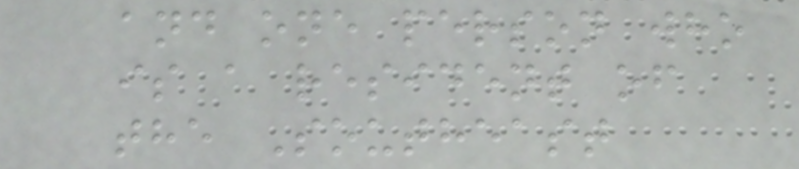and one person who
is a resident of
the Southeast
